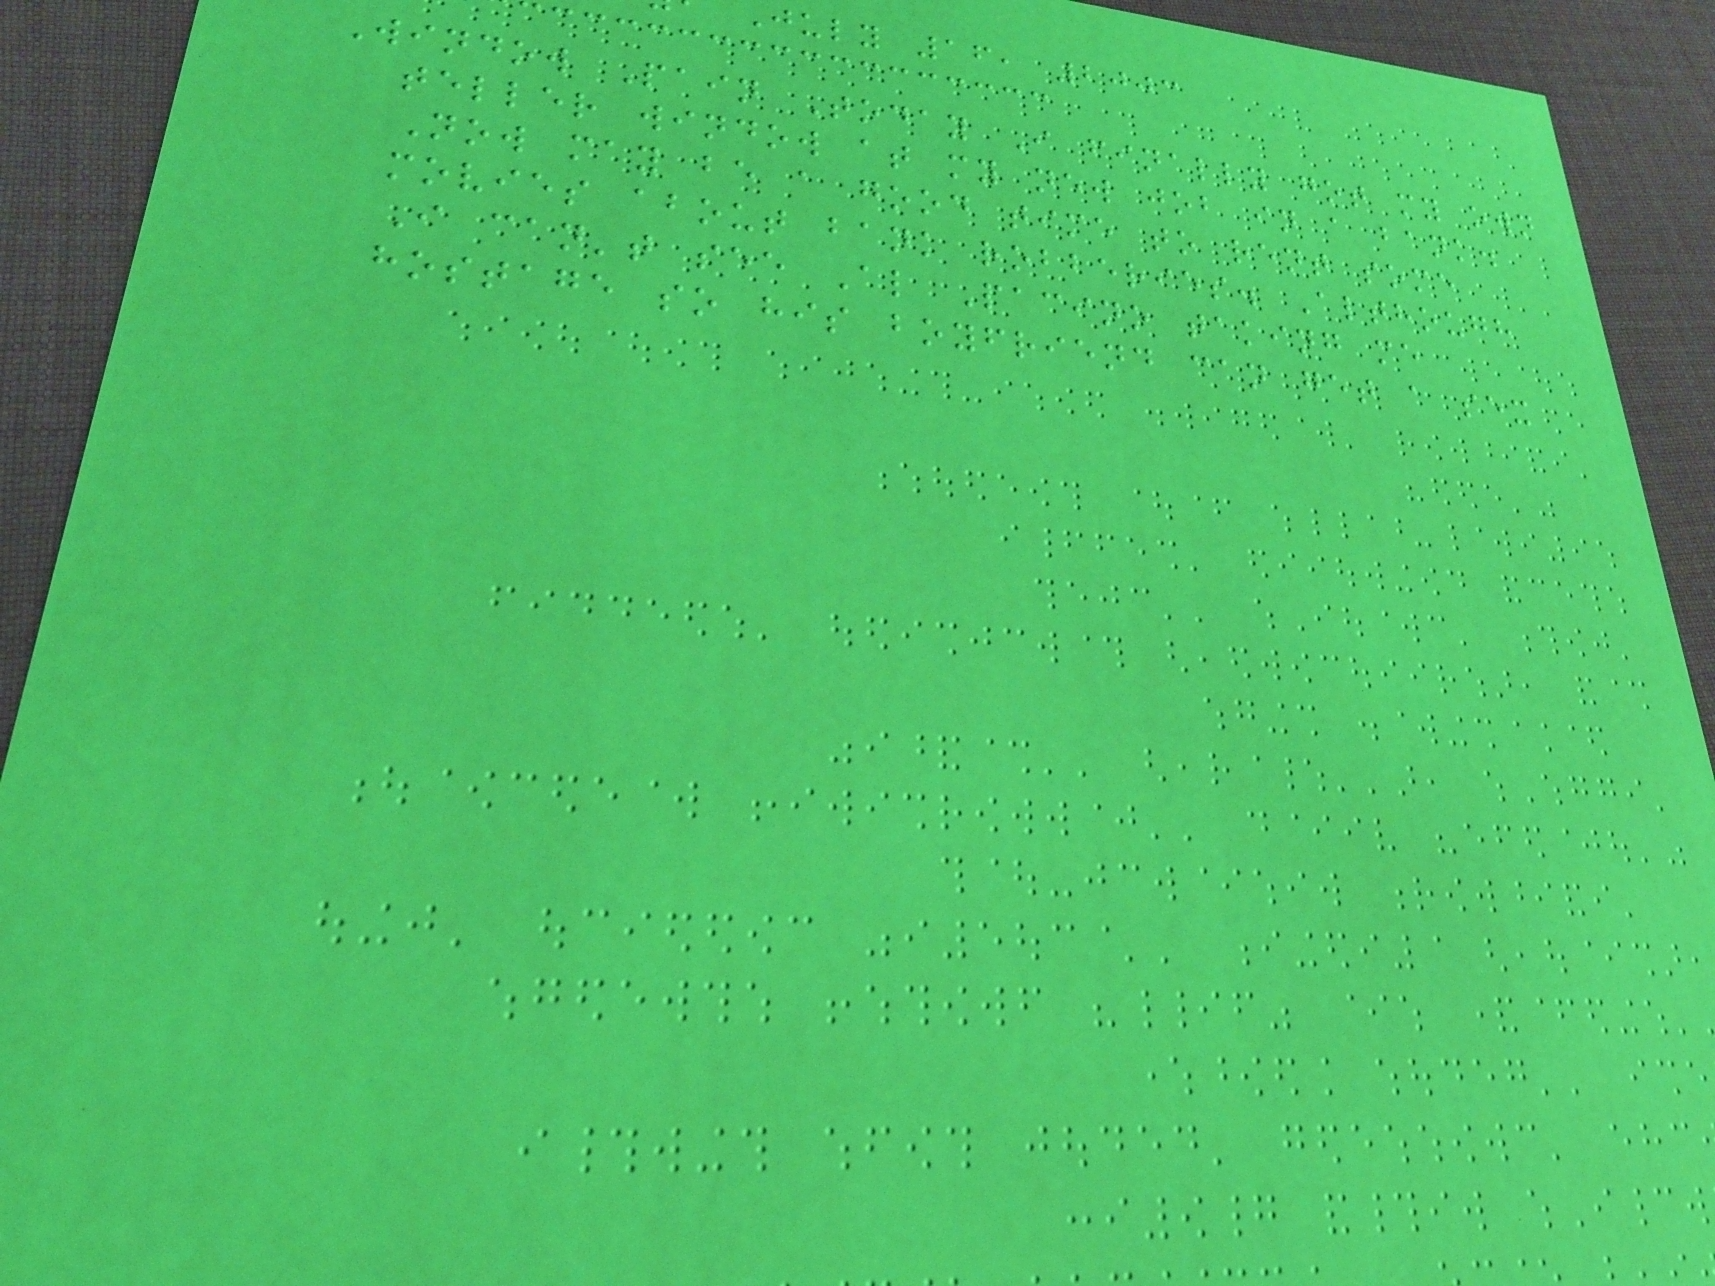july 16, 2003
Window Pain Today I finally got my own
teller window at my new job in a bank.
Now may be a good time to rent some
movies about bank robberies. Although
I can't see Al Pacino taking me
hostage so his boyfriend can get a sex
